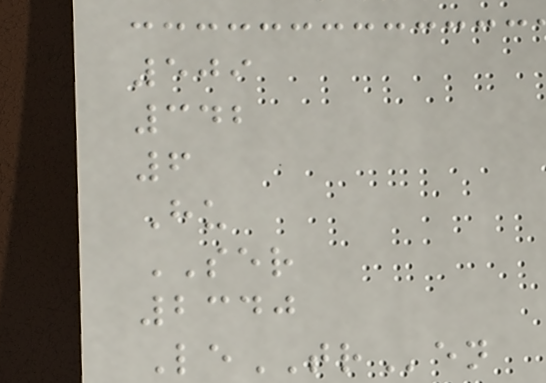509
342
6
Hu
SER
2340
LeTRen
